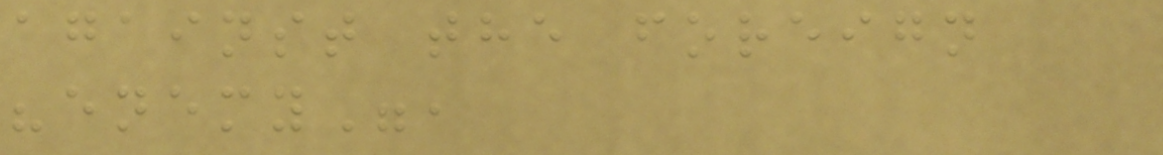against the foreign
"enemy",
